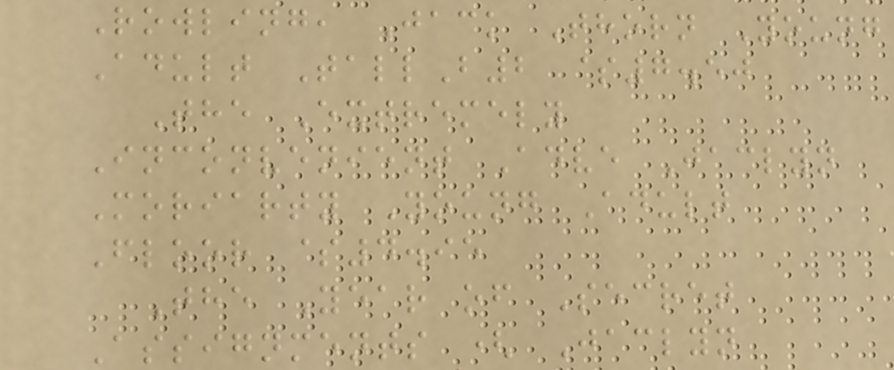Rowling, Jack Thorn Young
Adult TallB2 $7.50
The Extremely
Inconvenient Adve Jaclyn
Moriarty Young Adult
Floor $4.95
The Year of Secret
Assignments ( Jaclyn
